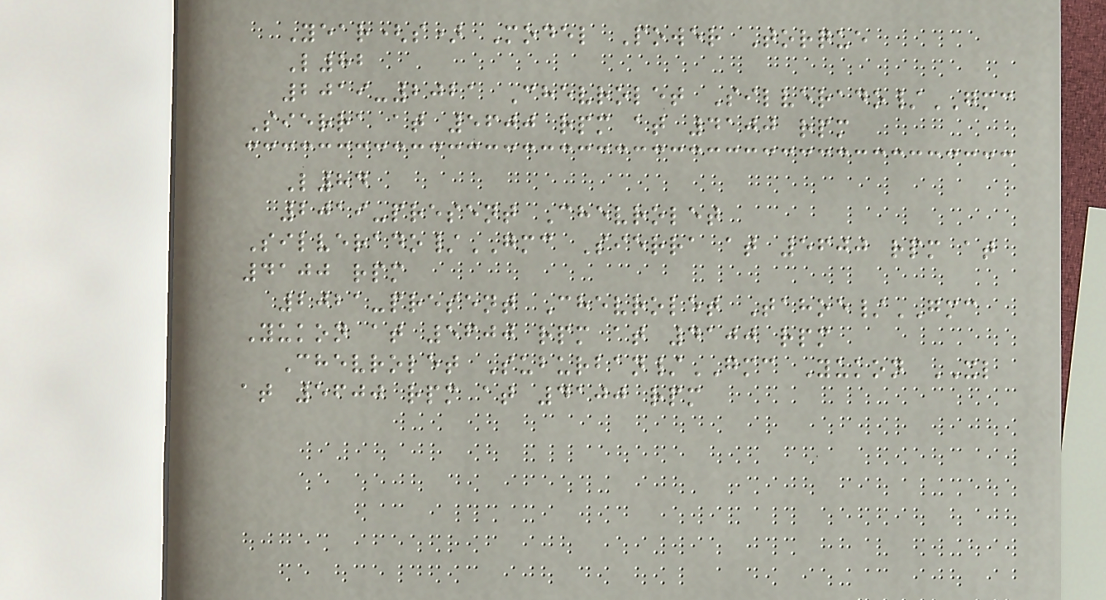Year(s) Model Power Torque
L82
2019-2021 Chevrolet Silverado/GMC
Sierra at 5600 rpm at 4100 rpm
L84
2019-present Chevrolet
Silverado/GMC Sierra at 5600 rpm at
4100 rpm
2021-present Chevrolet Tahoe/GMC
Yukon at 5600 rpm at 4100 rpm
Chevrolet Suburban/GMC Yukon XL
at 5600 rpm at 4100 rpm
